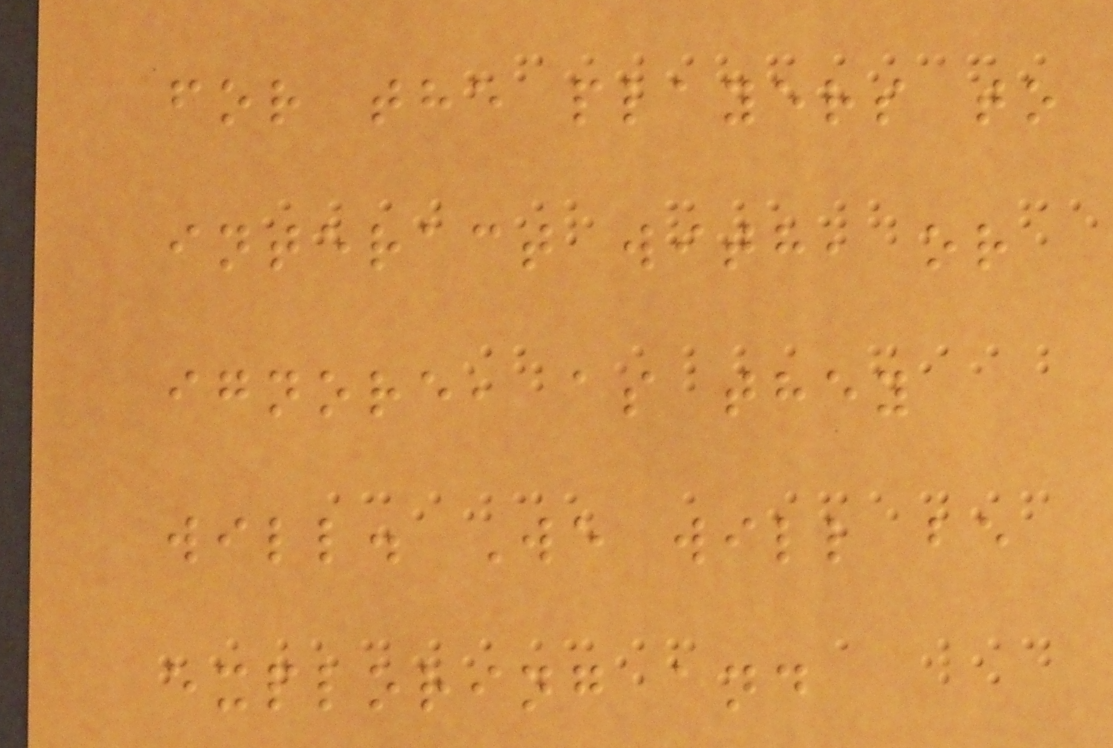for the players to
interact with, or
ignore, as they
will. We will be
exploring and
